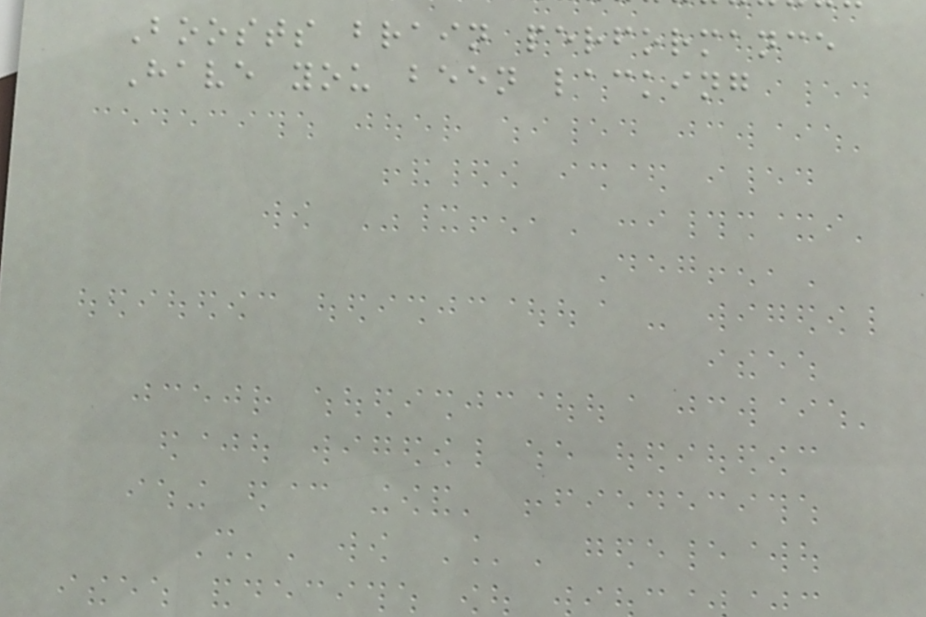Boosts brain performance
Have you been lacking
